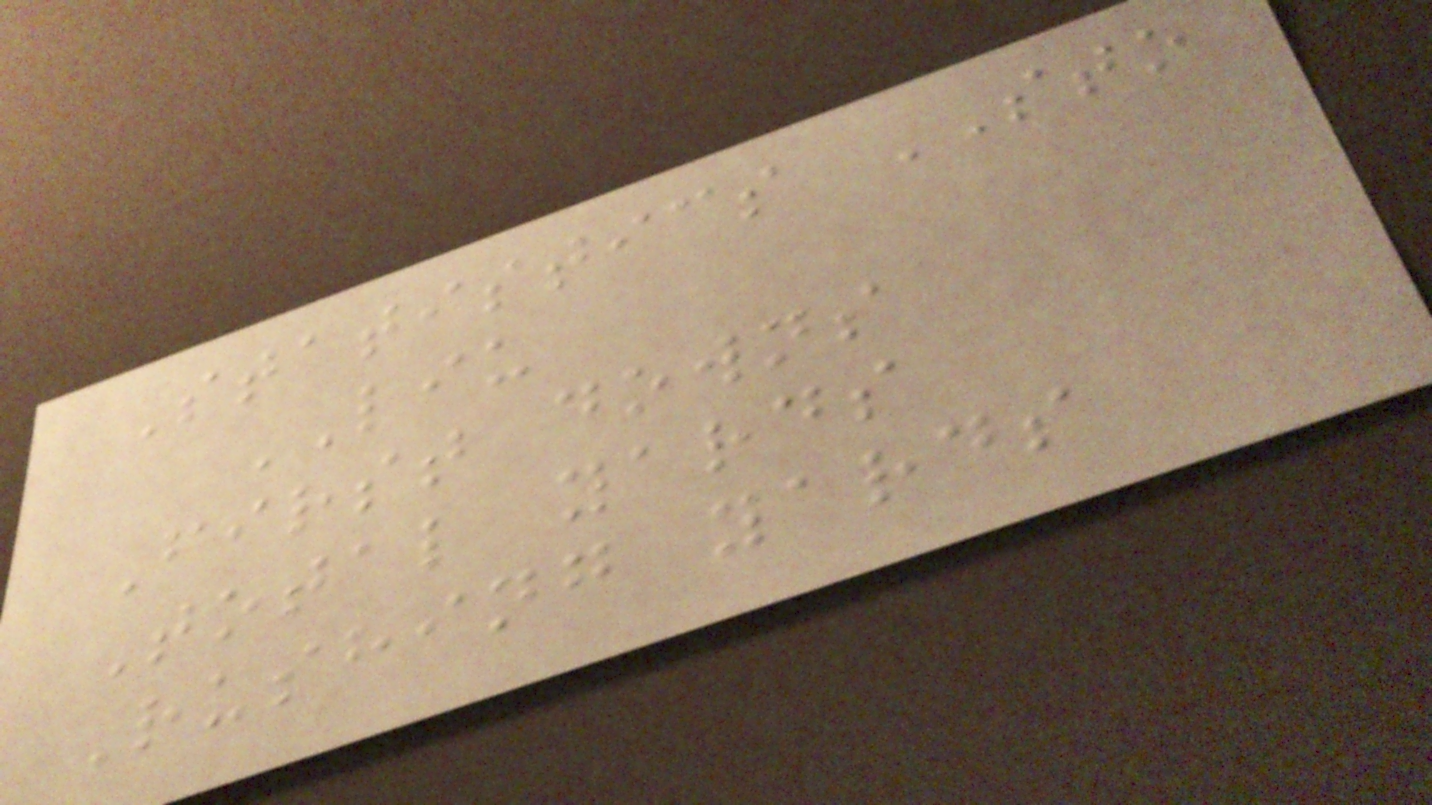Statistics STO
LIU
First downs
Total yards
Rushing yards
